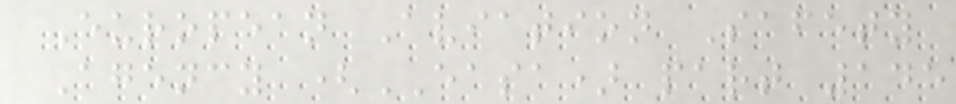European Aviation Safety
Agency (EASA) part 145
